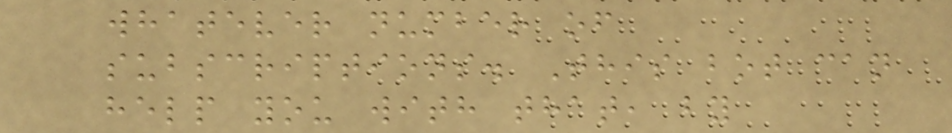whatever number of
subscriptions. This bot can
help you with that, by
